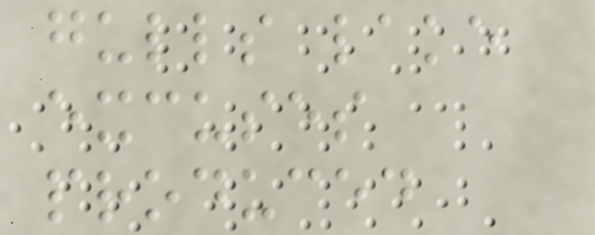gulls lake
excuses
produced
